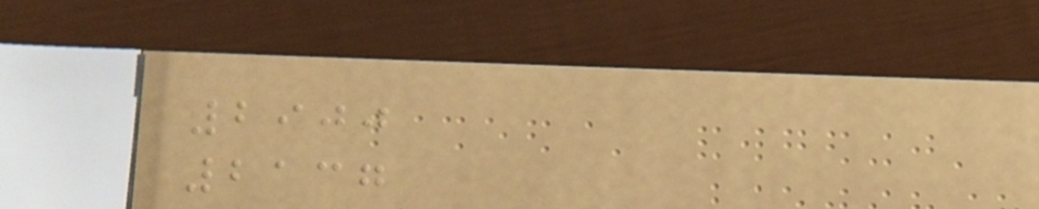2900
2137
